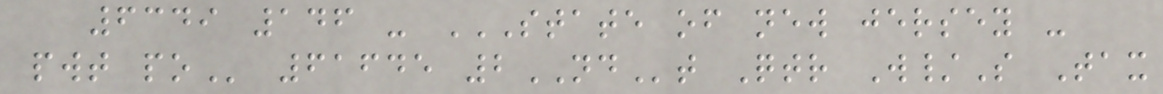6349 146 - STATE OF NEW JERSEY -
PWT PO 61645 2NDt Qtr W/S Tax
